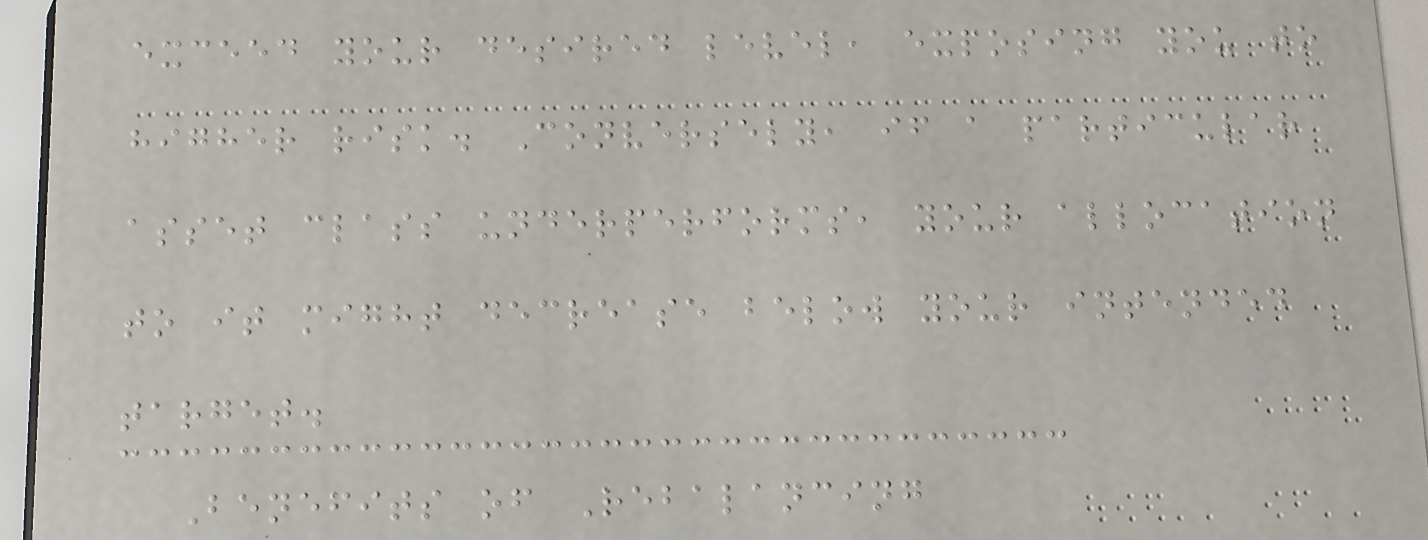exceed your desired level, exposing you to
higher risk. Conversely, if a particular
asset class underperforms, your allocation
to it might decrease below your intended
target.
Benefits of Rebalancing
